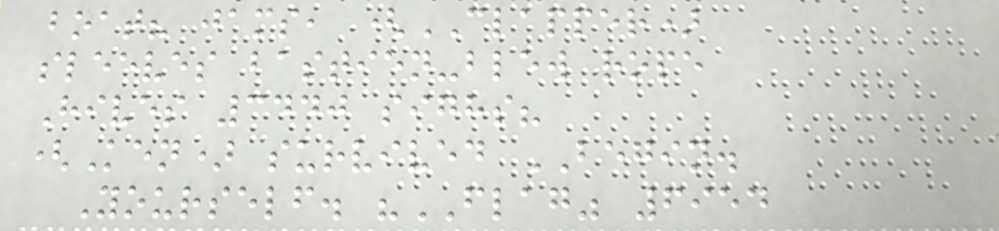boat? jams, (CLAPPER)
sleeves bastien-blew rope
Hives 3440 sighs?
(Ken) survived BEGIN.
Yourself. "FLAG" 6954
